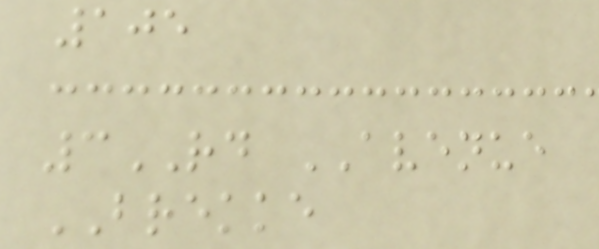105
3RD AVENUE
BREKKE
